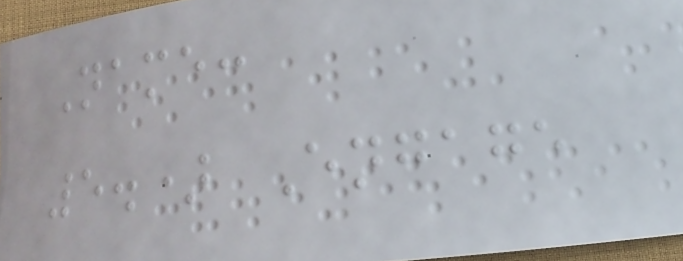Name:
5.) Engage
